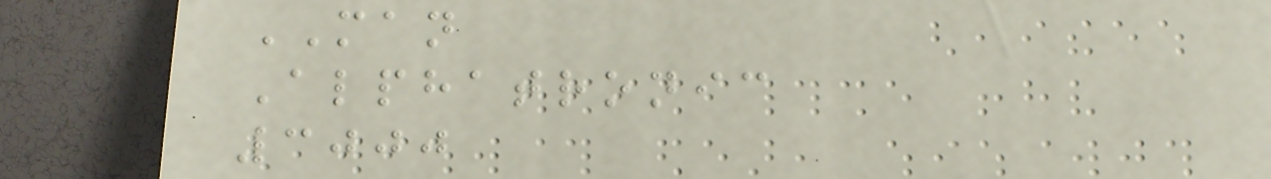MAN
Alphatronic
3000
